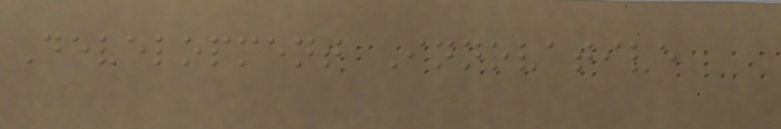Development Innovative
